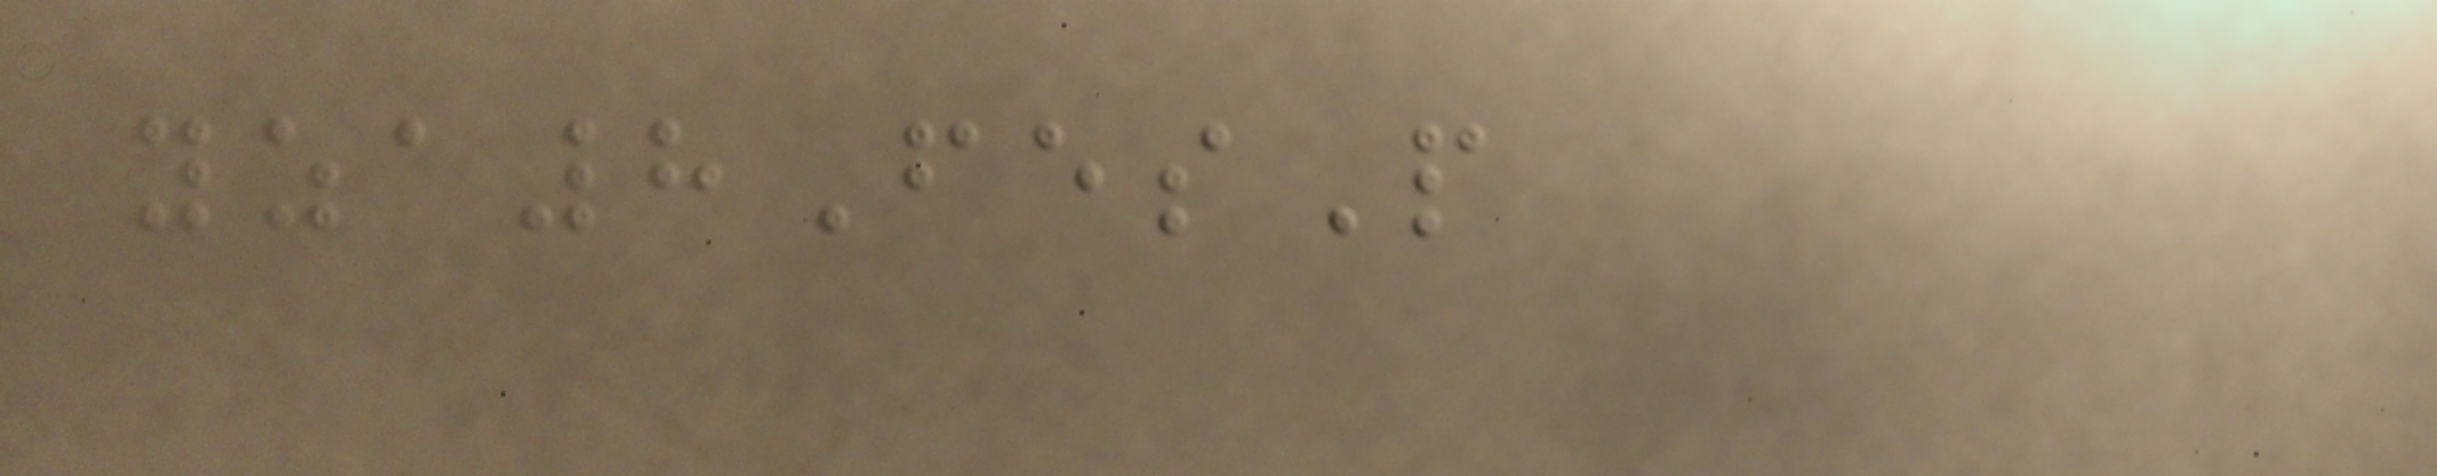yza8FesP
